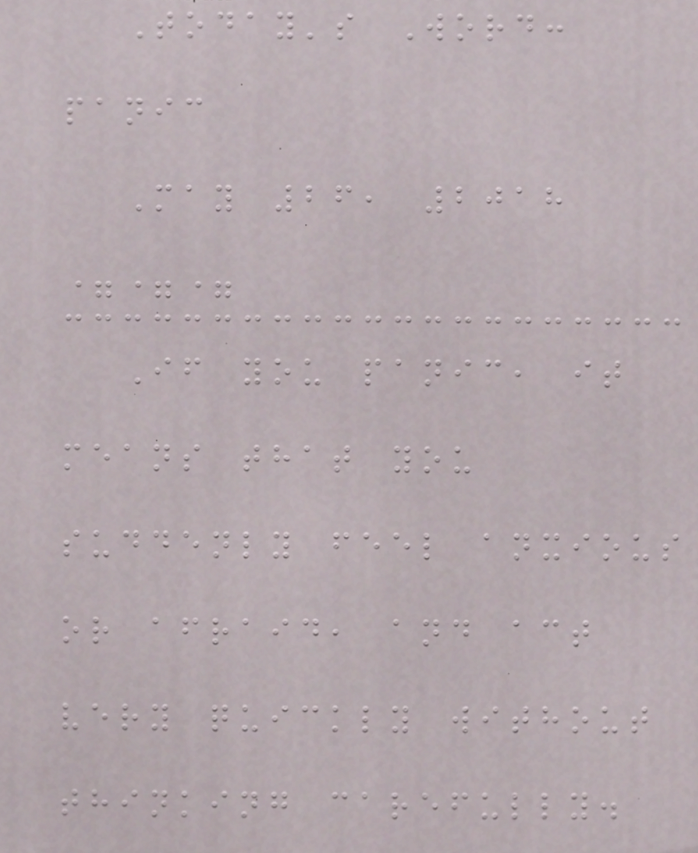Today's Word:
panic
May 26, 2018
===
If you panic, it
means that you
suddenly feel anxious
or afraid, and act
very quickly without
thinking carefully.
